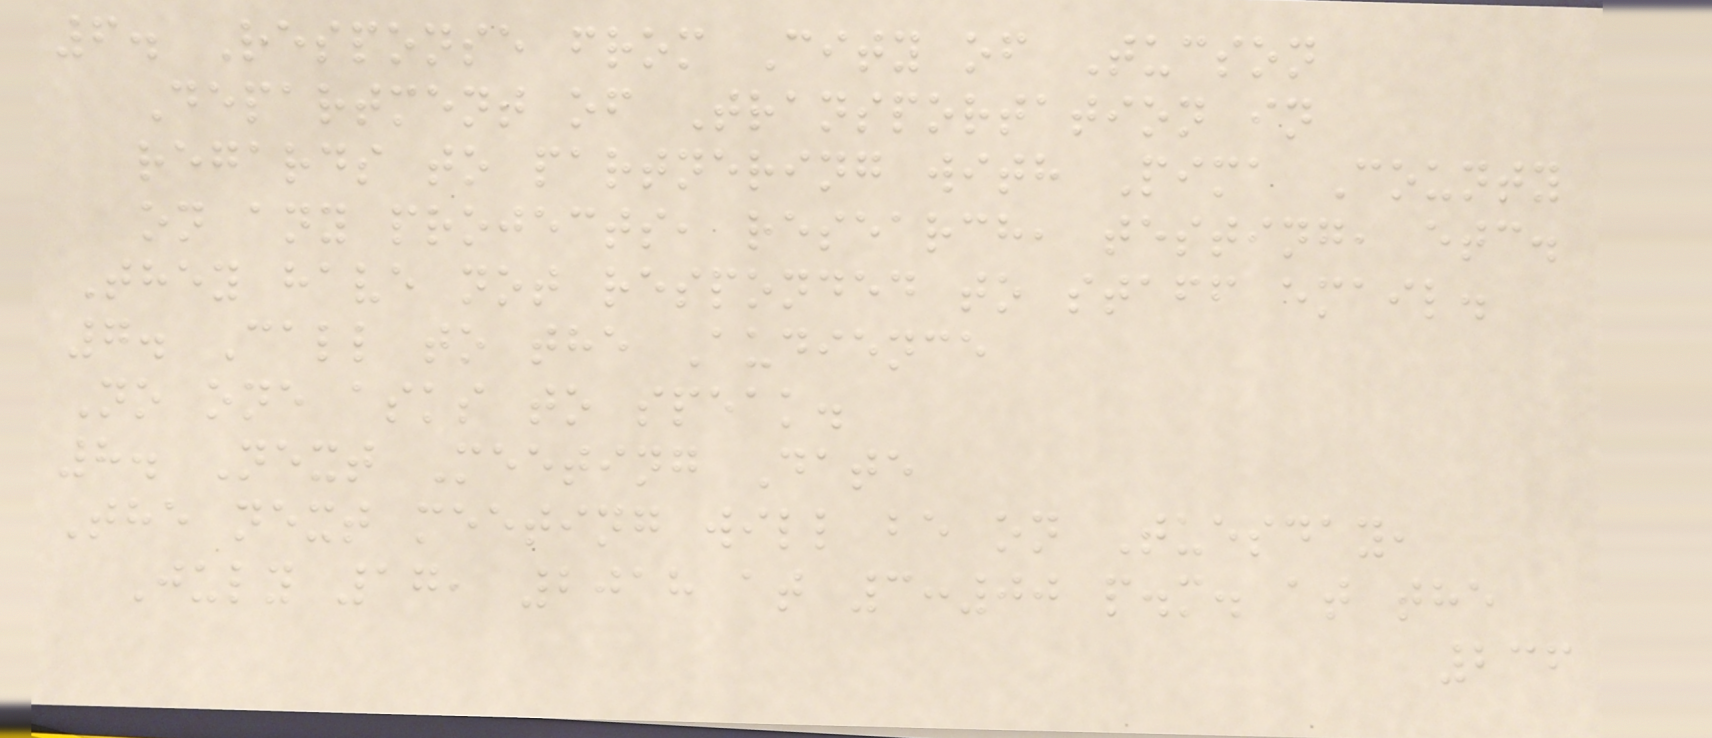6. Response from City of Tucson
Department of Transportation in
regards to partnering with Pima County
on any projects, research, testing, etc.
They have not responded to staff email.
7. Call to the Audience
No one asks to speak.
8. Next Meeting Date
The next meeting will be on Tuesday,
July 17, 2018 at 3:00 p.m. at the
236
